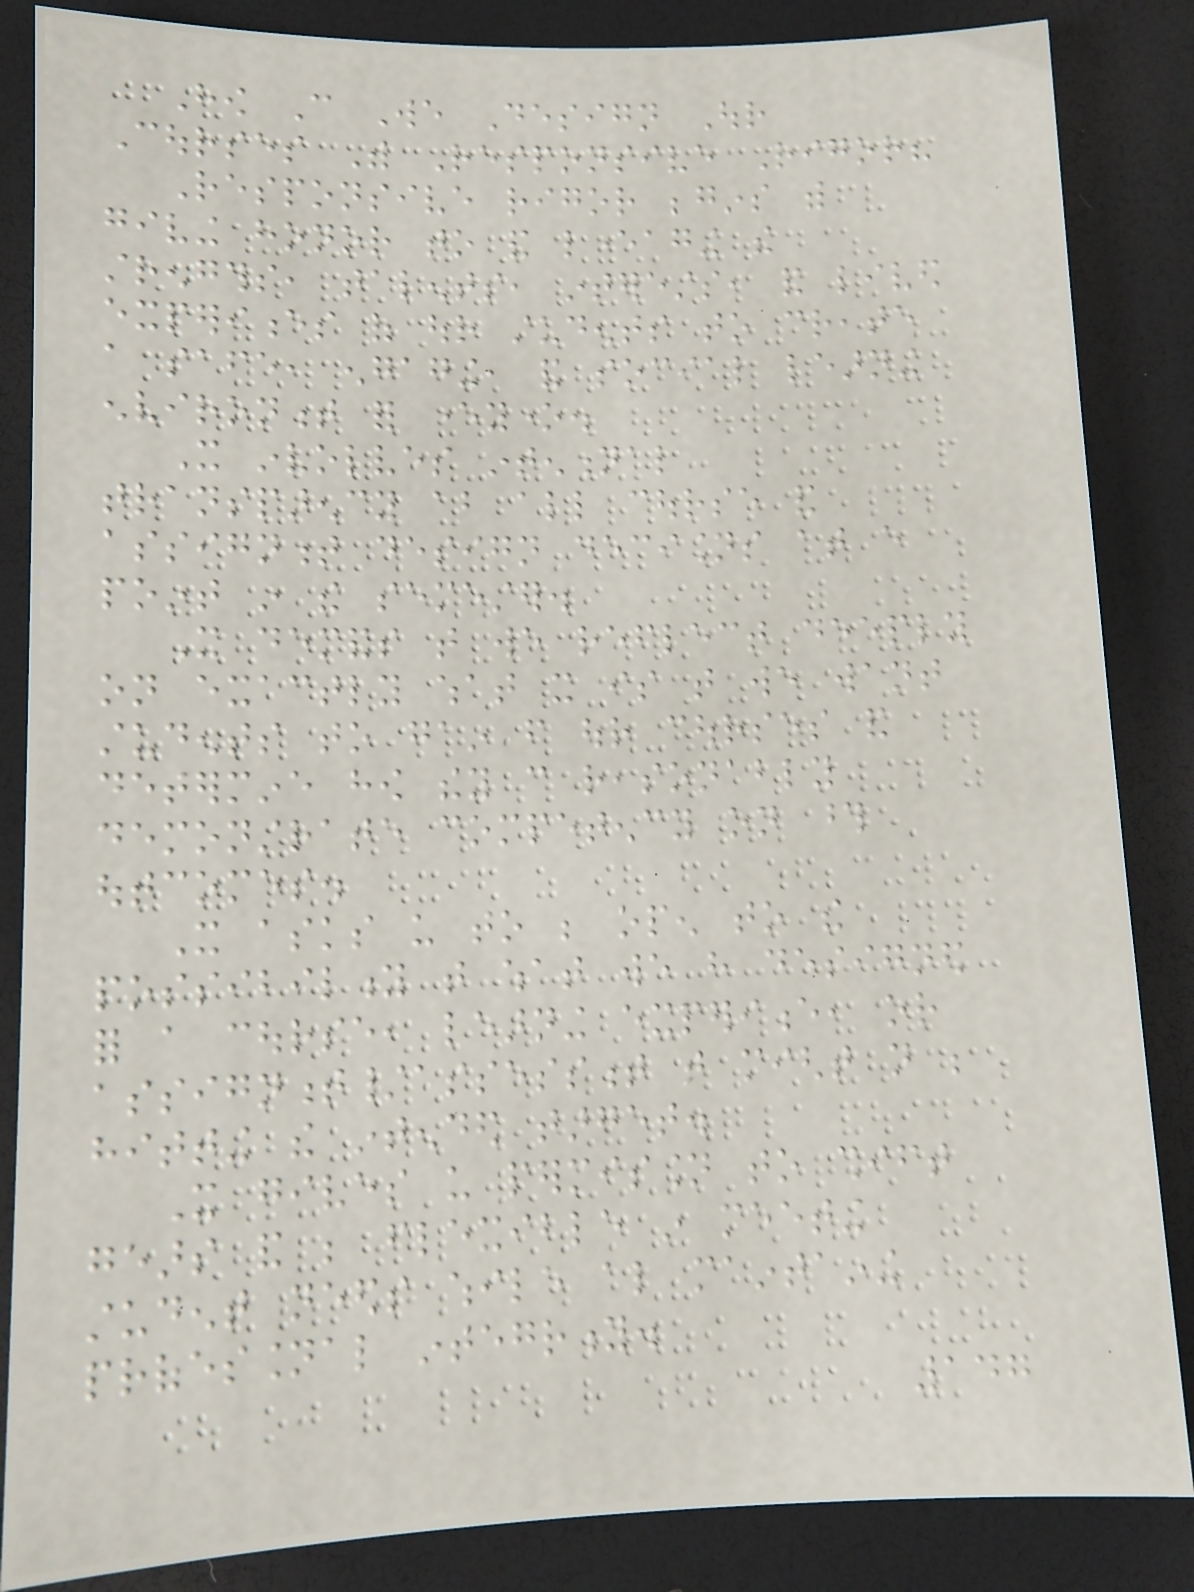How Can We Design Our
Courses With Responsive Rigor?
Responsive rigor begins with
giving honor to and leveraging the
strengths, talents, interests, and lived
experiences of our students to create
a safe, engaging, and social learning
environment for everyone.
It involves intentional
transparency about all course and
assignment design decisions at every
point in the semester.
It demands that we reflect deeply
on exactly what it is that we want
students to gain from our courses and
determine how they can reasonably
demonstrate competency on those
outcomes.
It asks us to be open to the
possibility that what we have designed
for a course, learning experience, or
assignment/assessment that might not be
hitting the intended target.
It gives us permission to shift
gears and be flexible in meeting
student needs while also maintaining
professional integrity.
147
